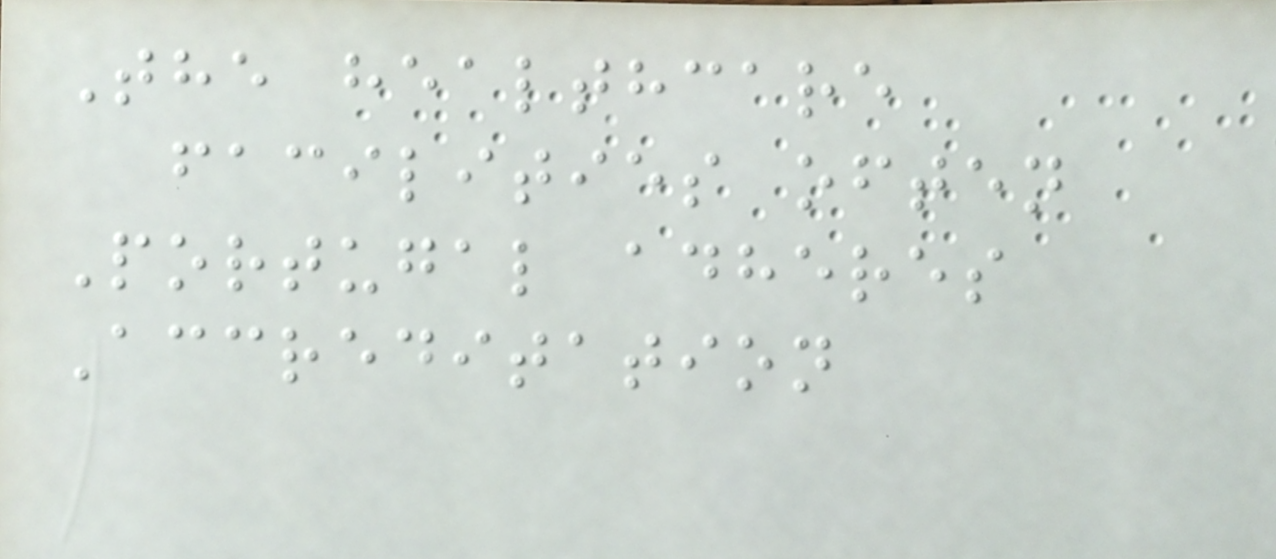The healthcare
facilities often
Portugal adheres
Accreditation
